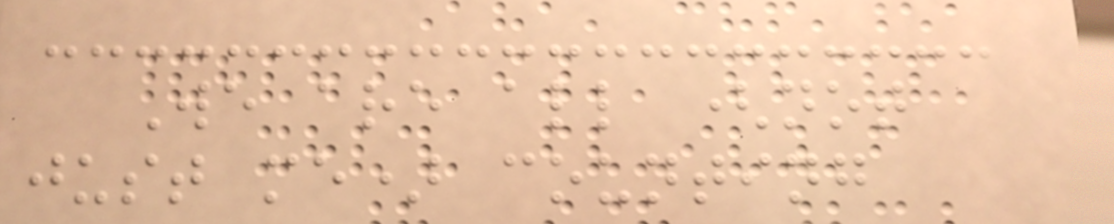We are all (not
just me) counting
